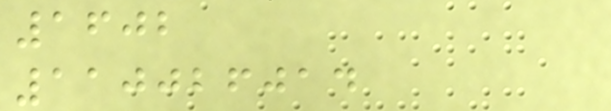1602
110026014
